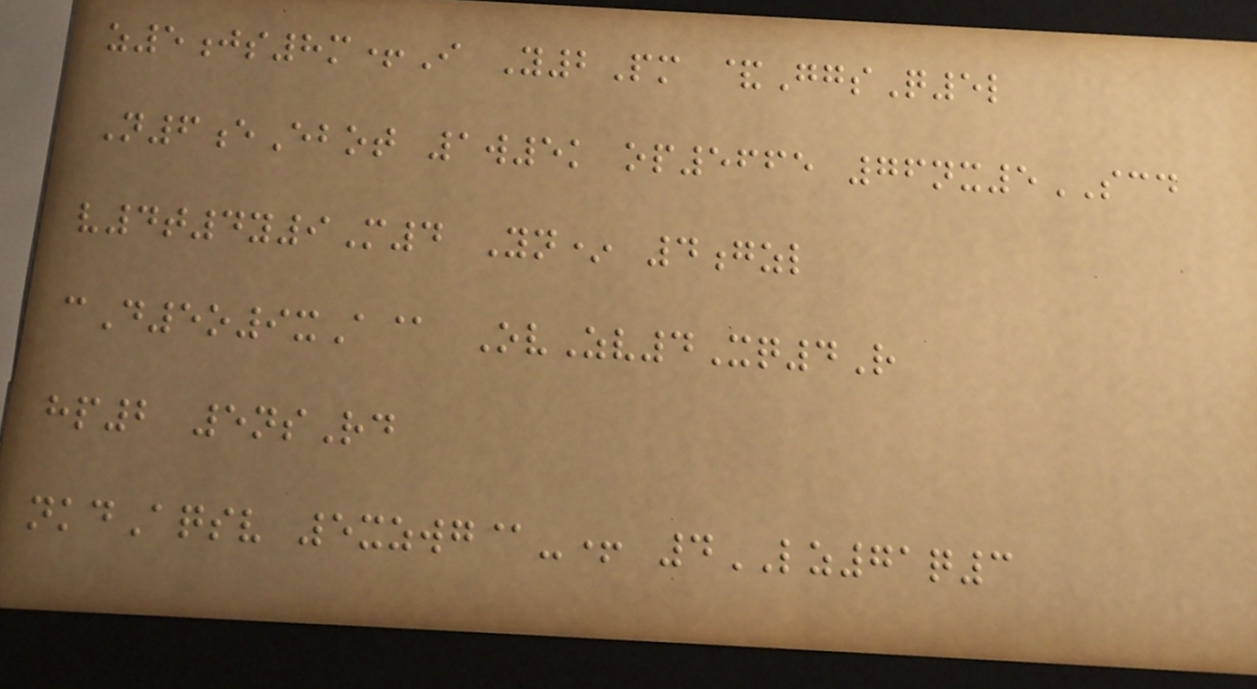z5js8m+I Y2Pm &GgsQ5l
N6eEbot 1w5k op5665 76nx5SCD
v4t4y9M4 Yn* 4gzl
cD5o9xA@ OvZv4Xq4R
hp2 5nsRd
nkdAqsv 5xzwg@-+ 4LZ71q3
